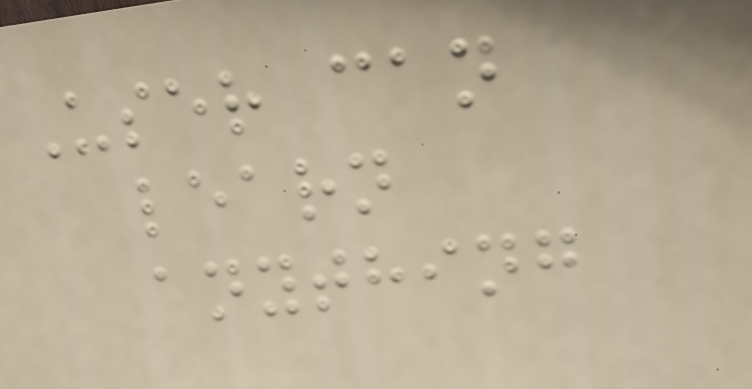User can
learn
anything
